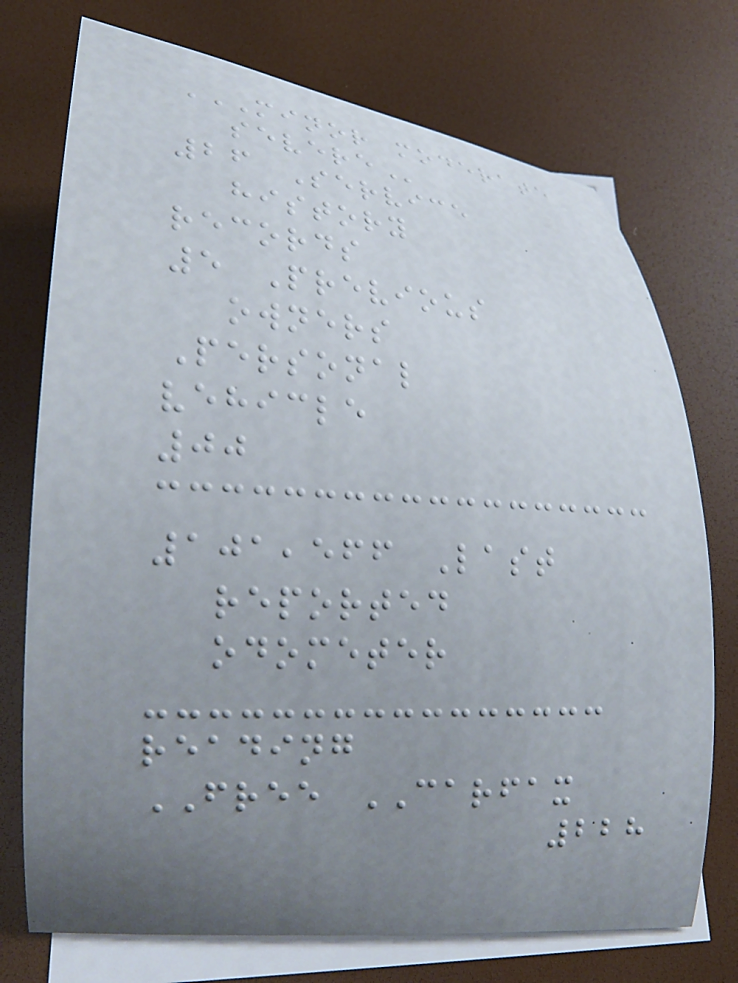MINOR MODERATE
SEVERE
26 Service
history
records
5 Previous
owners
Personal
vehicle
00
101,566 Last
reported
odometer
reading
FREE CARFAX
228
